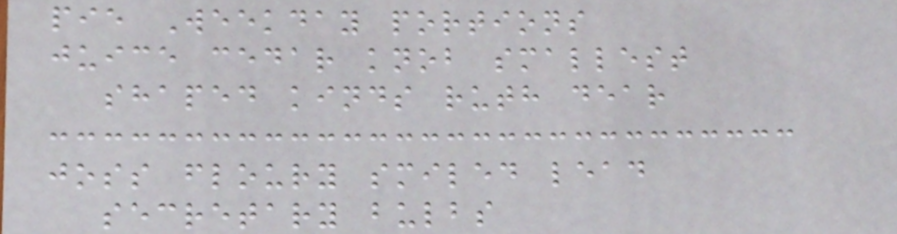pie Weekday portions
juice cedar knob smallest
shaped kinds ruth dear
joss floury smiled lead
secretary bulbs
